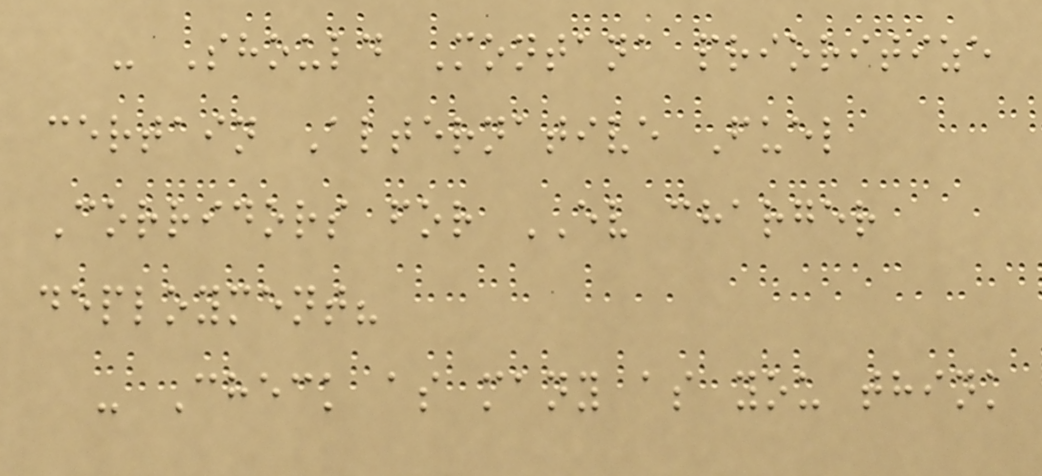- Should Montana prioritize
certain Alternative Fuel
Corridors for EV charger
deployment?
- Check as many as you think
